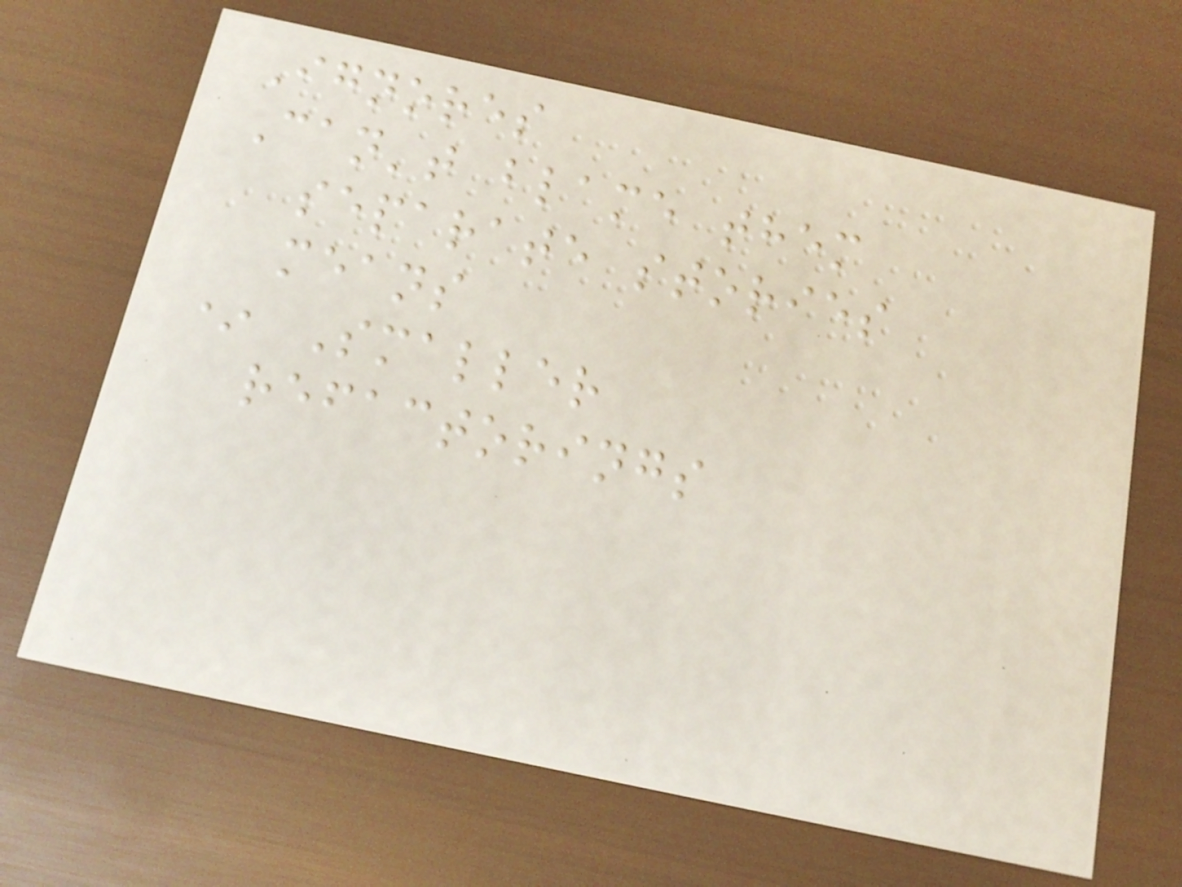Ignores
Can't blame them
separate stories
means
* Smaller
refactorings
